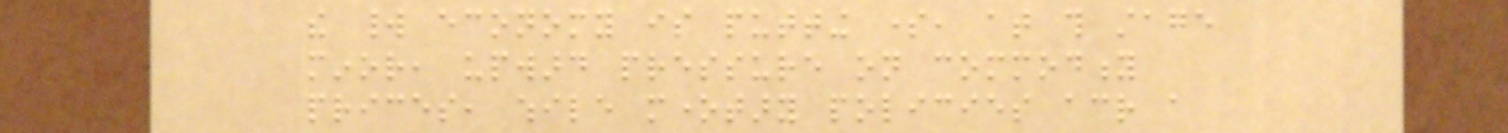the world economy is putting some, at this stage
minor, upward pressure on commodity
prices, while monetary policies across a
